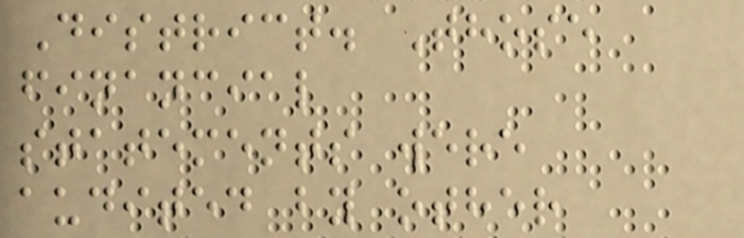District. Those
financial
statements were
audited by other
